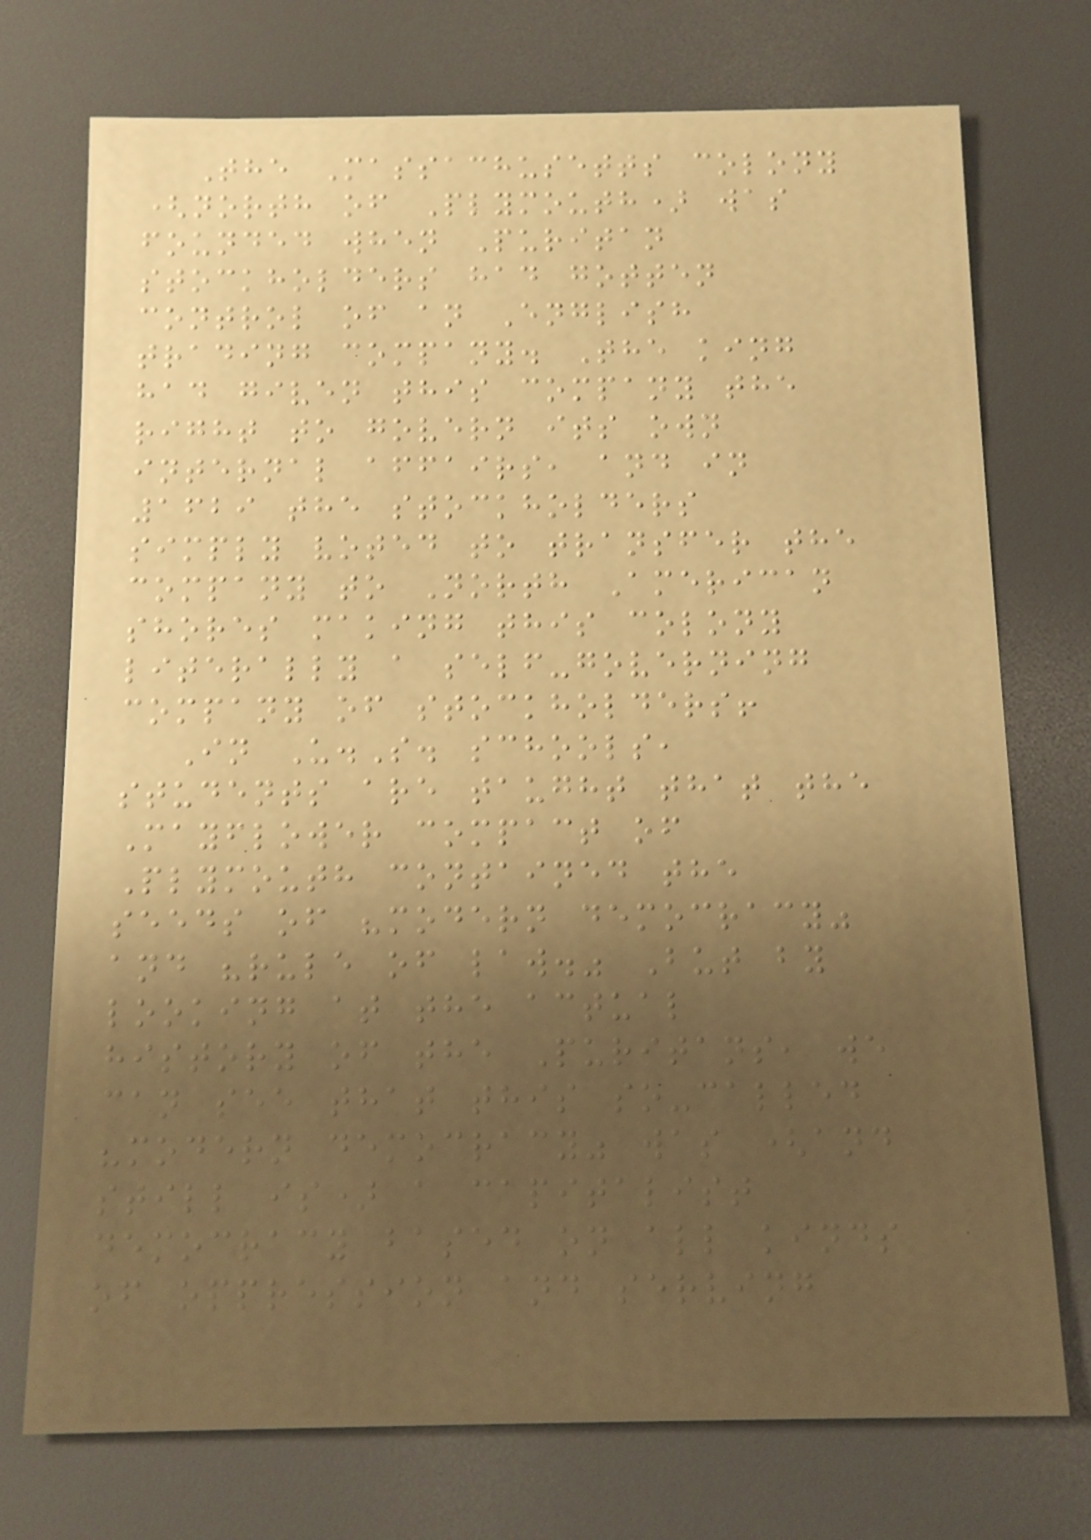The Massachusetts colony
(north of Plymouth) was
founded when Puritan
stockholders had gotten
control of an English
trading company. The king
had given this company the
right to govern its own
internal affairs, and in
1629 the stockholders
simply voted to transfer the
company to North American
shores making this colony
literally a self-governing
company of stockholders!
In U.S. schools,
students are taught that the
Mayflower compact of
Plymouth contained the
seeds of "modern democracy"
and "rule of law." But by
looking at the actual
history of the Puritans, we
can see that this so-called
"modern democracy" was (and
still is) a capitalist
democracy based on all kinds
of oppression and serving
